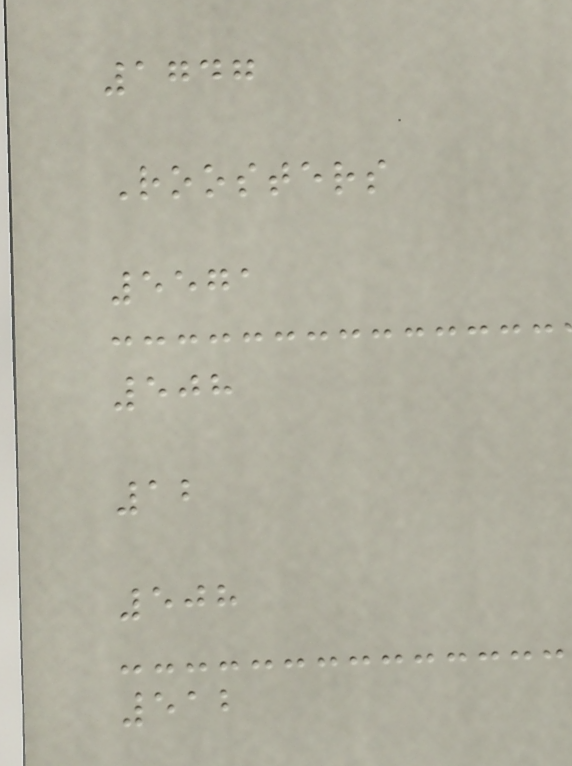1747
Roosters
5571
508
12
508
512
